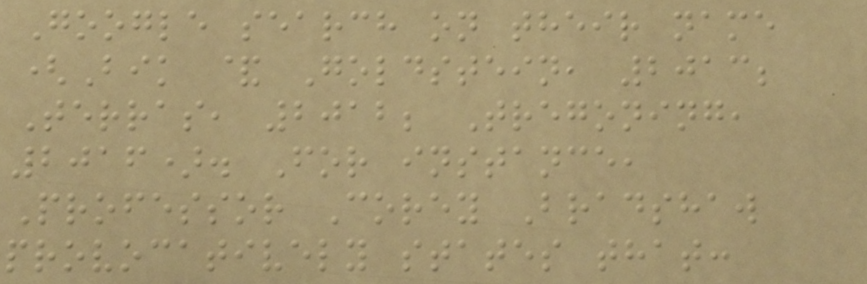Google search on their name
(Bik & Goldstein, 2013;
Terras, 2012; Tregoning,
2016). For instance,
Professor Corey Bradshaw
provocatively states that:
